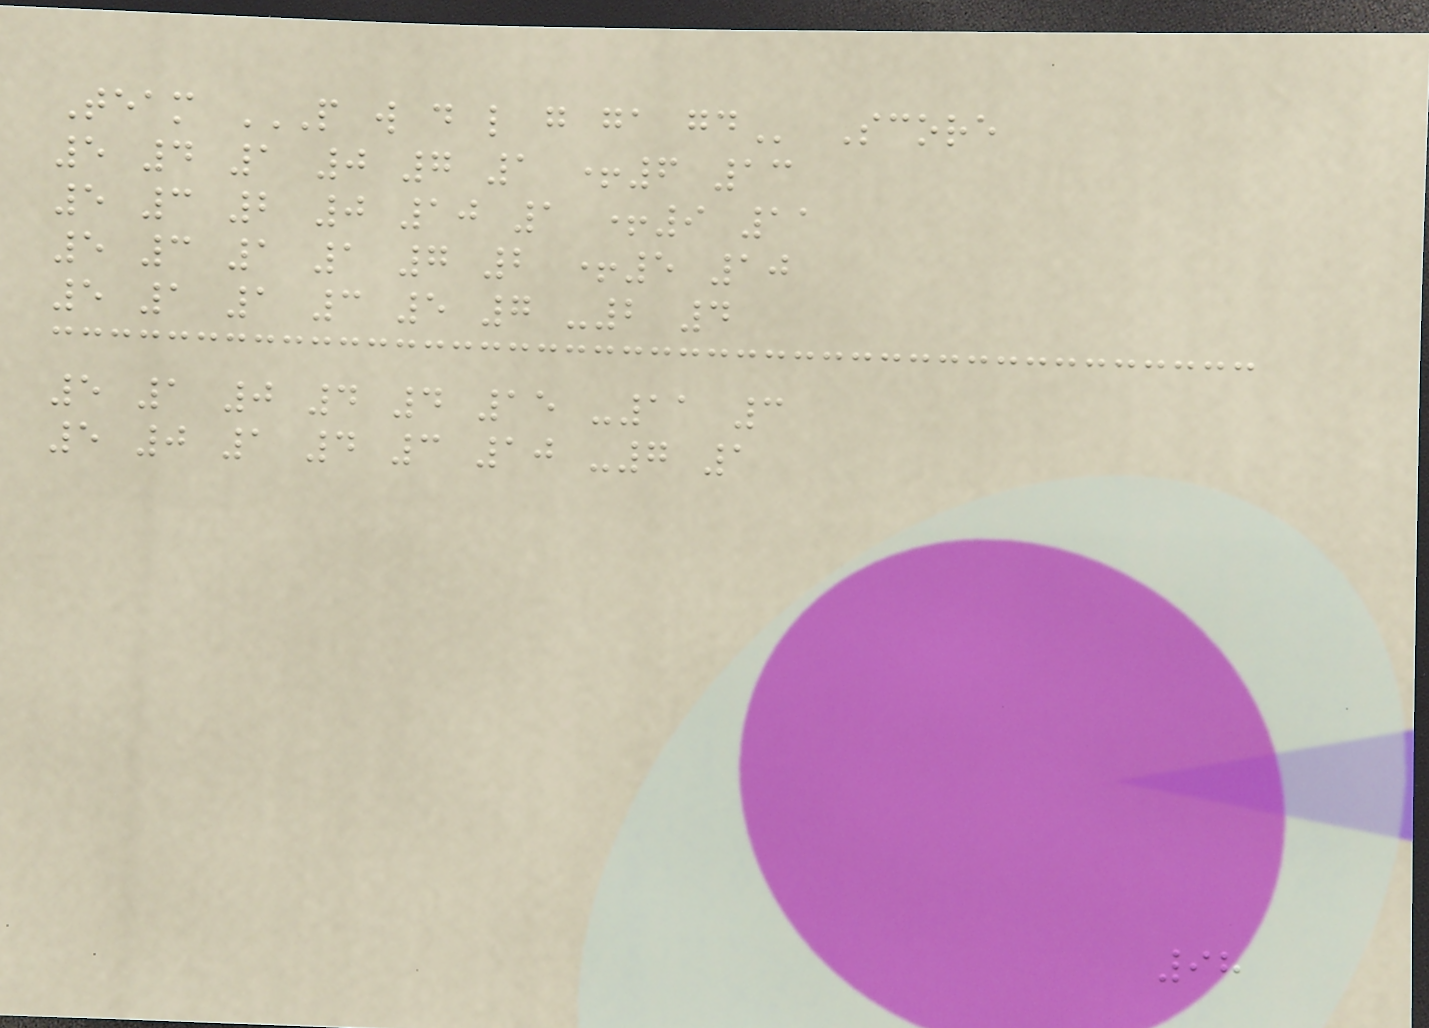Team P W D L G GA GD Score
5 4 1 0 7 1 +6 13
5 3 2 0 10 1 +9 11
5 3 1 1 7 2 +5 10
5 1 1 3 5 7 -2 4
5 1 0 4 4 15 -11 3
5 0 1 4 3 10 -7 1
98
